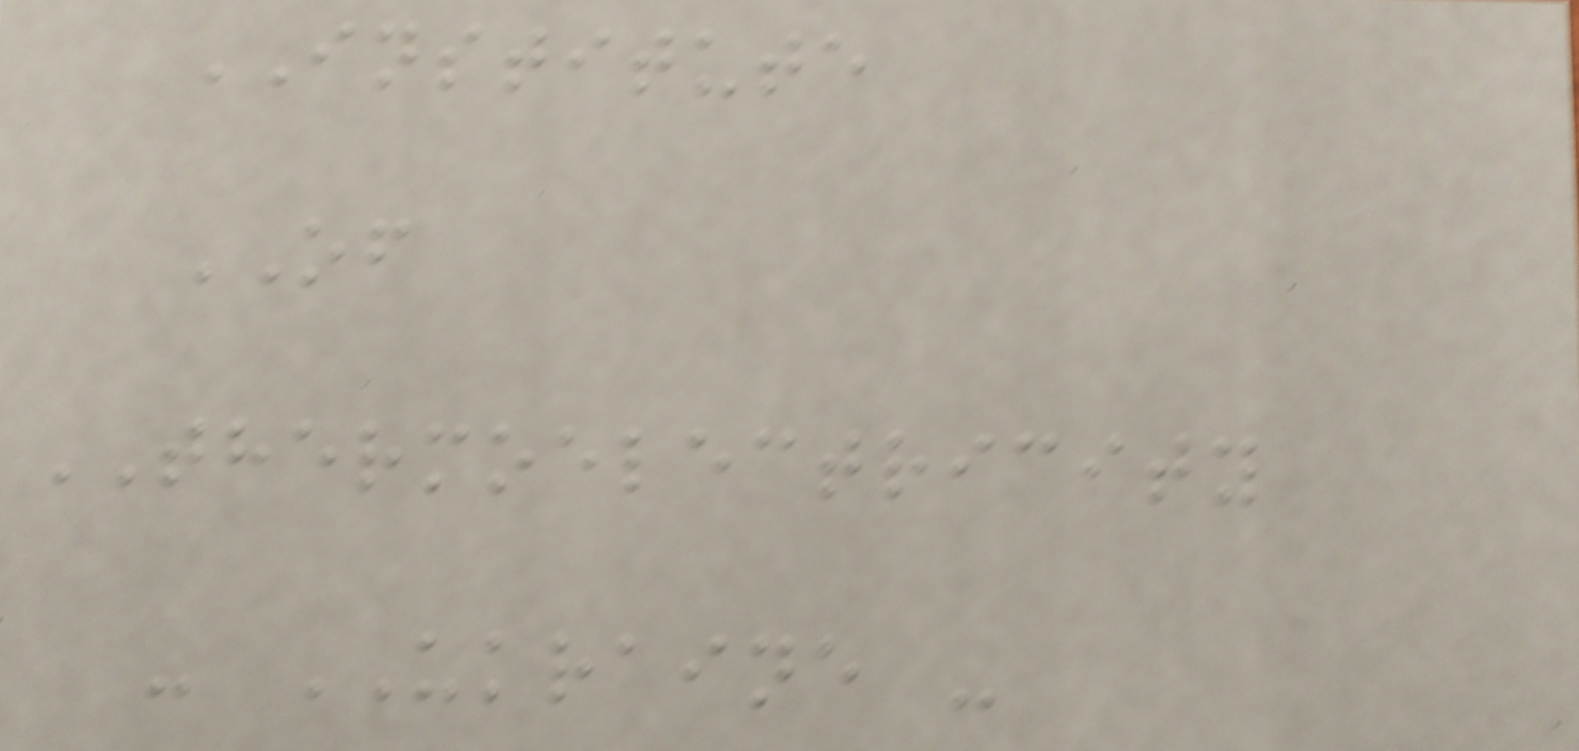INSTITUTE
OF
THERMOELECTRICITY
- UKRAINE -
